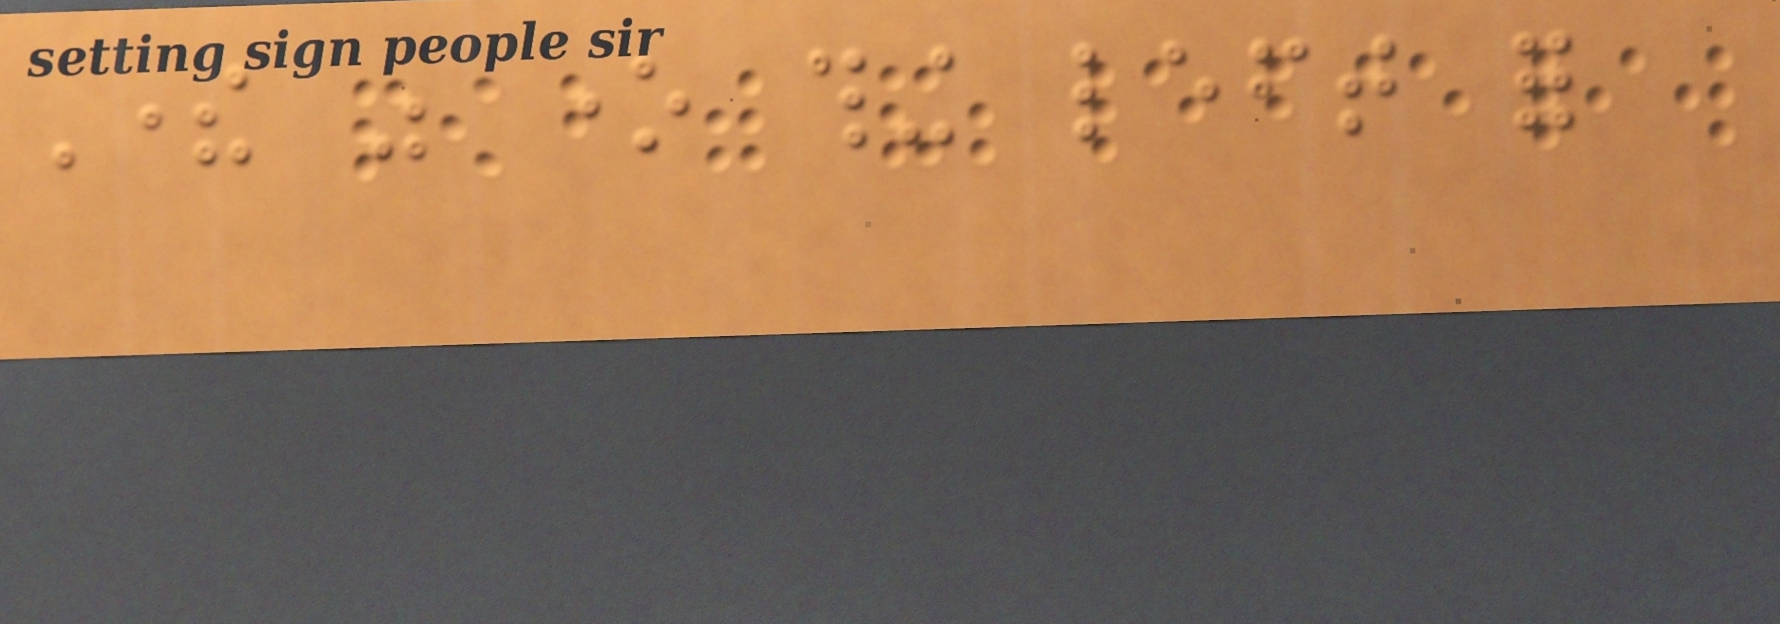There was one thing left for
